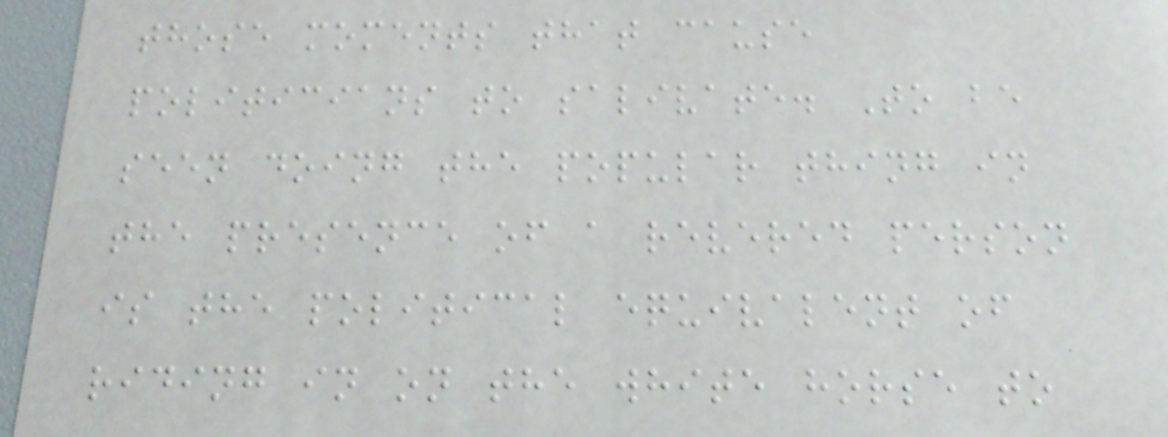those moments that cause
politicians to salivate. To be
seen doing the popular thing in
the presence of a revered person
is the political equivalent of
riding in on the white horse to
